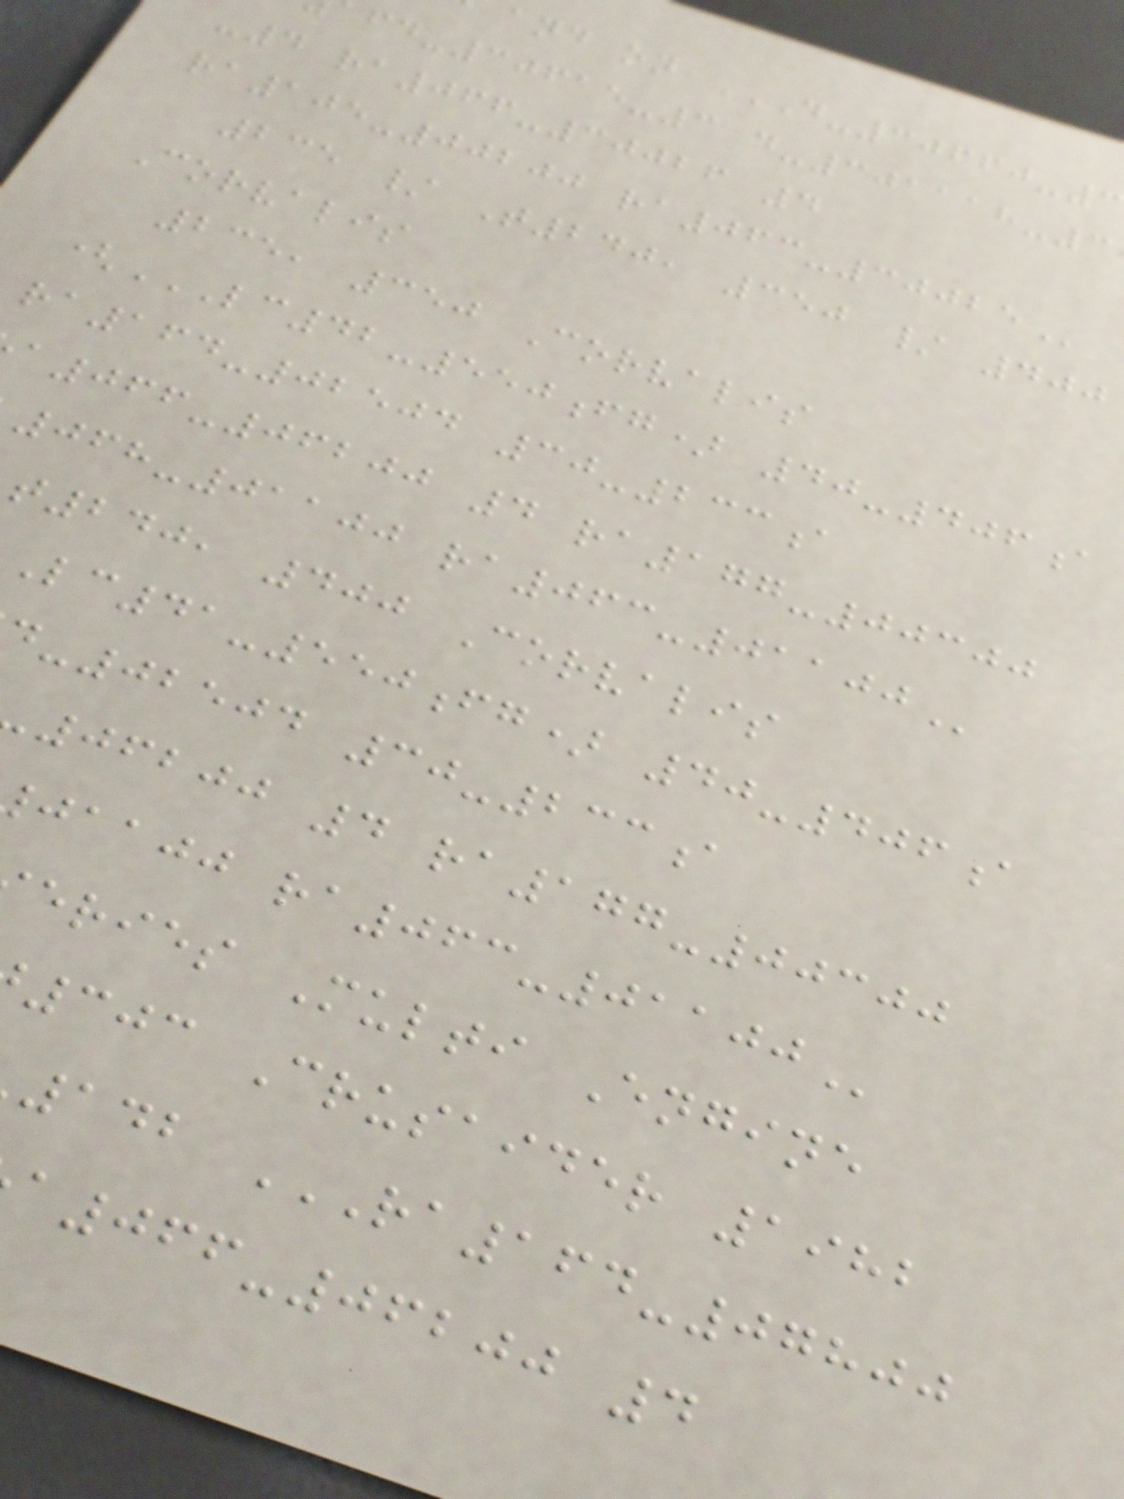-30615-3
-4 ra066-30026 4
ra105-00200
235 / T240, 350 / 400
Corvalis
235, 350 Corvalis
(LC42-550FG) 40-406A
ra164-02504 30-233a
a066-06200 4 ra177-00300
068-01100
t240, 400 Corvalis
lc41-550fg) 40-406a
-02504 30-233a
06200 4 ra177-00300
eries Multi Engine
303 Crusaider 1982
a066-06200 4
